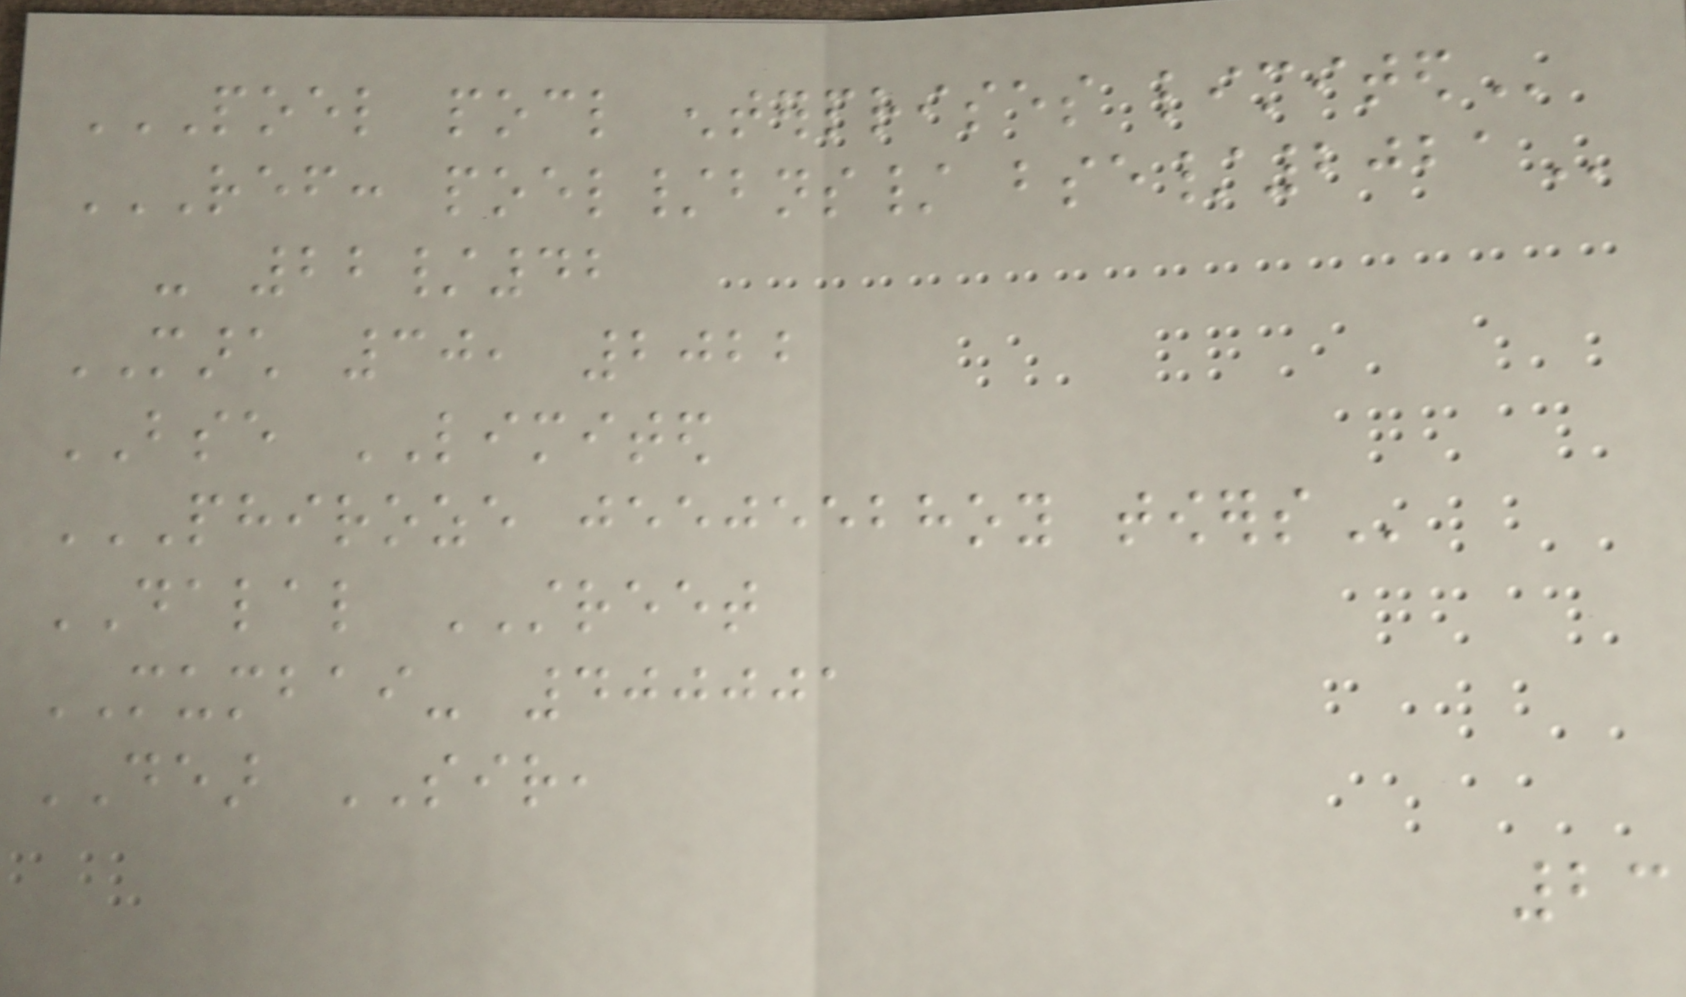POEL POCL ENTERPRISES LIMITED
REF: POEL/BNS/ BSE/2021
- 22/42
MARCH 30, 2022
BSE LIMITED
PHIROZE JEEJEEBHOY TOWERS
DALAL STREET
MUMBAI- 400001
DEAR SIR,
23
